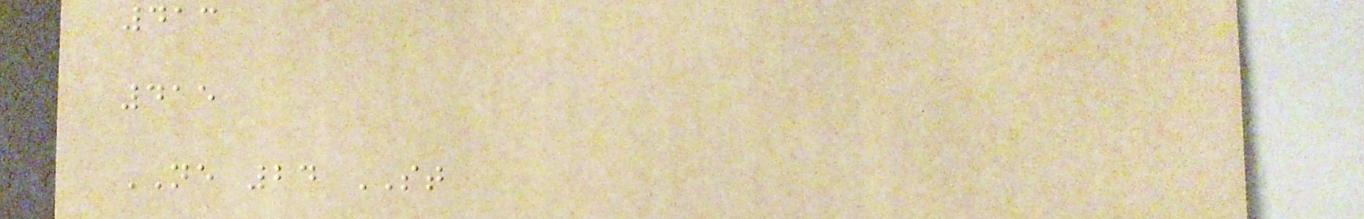413
415
NE 24 ST
